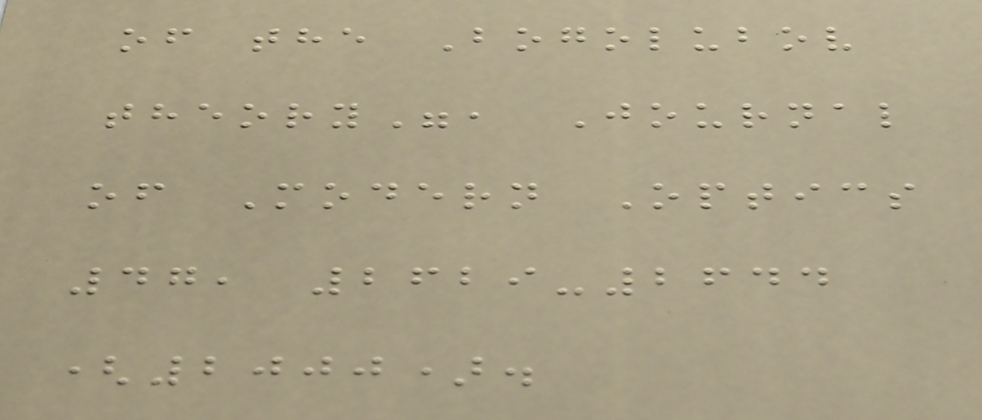of the Bogolubov
theory", Journal
of Modern Optics
47, 2629-2644
(2000).
